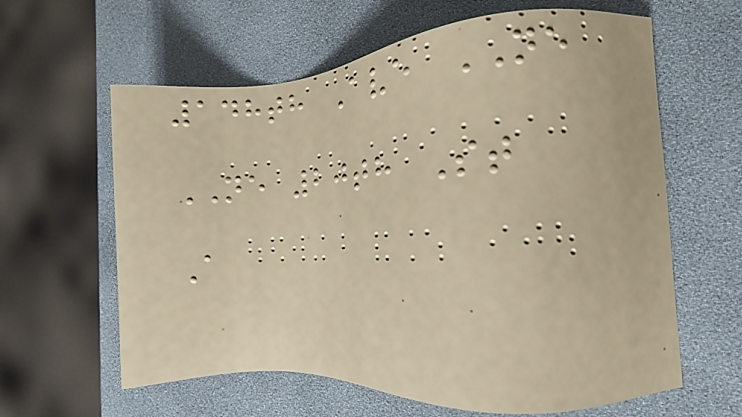148th Ave NE
NE 20th St
A
